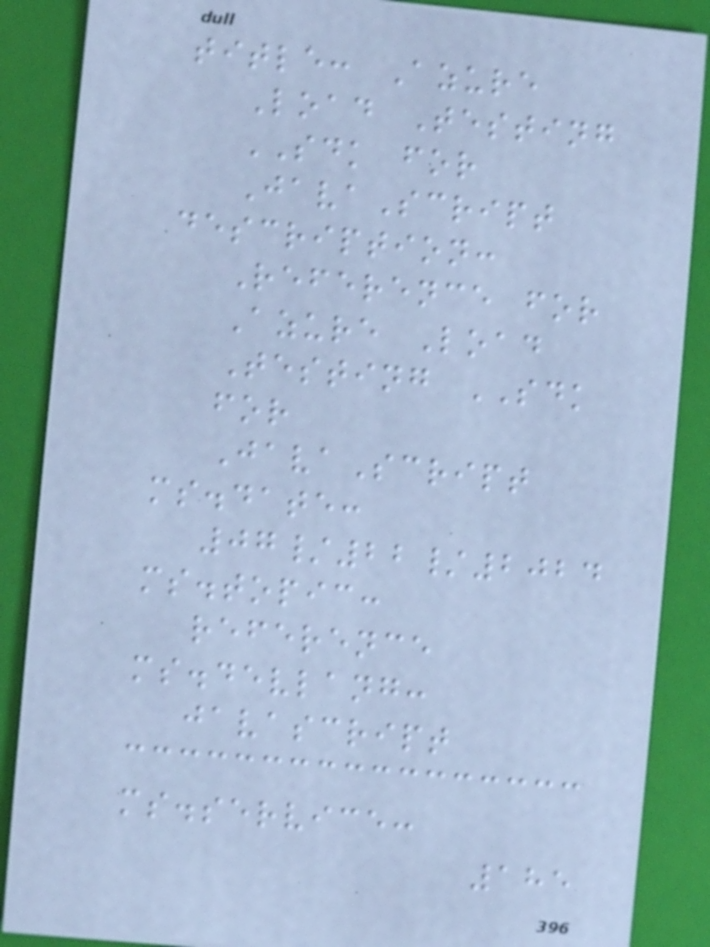title: Azure
Load Testing
SDK for
JavaScript
description:
Reference for
Azure Load
Testing SDK
for
JavaScript
ms.date:
07/22/2024
ms.topic:
reference
ms.devlang:
javascript
ms.service:
185
